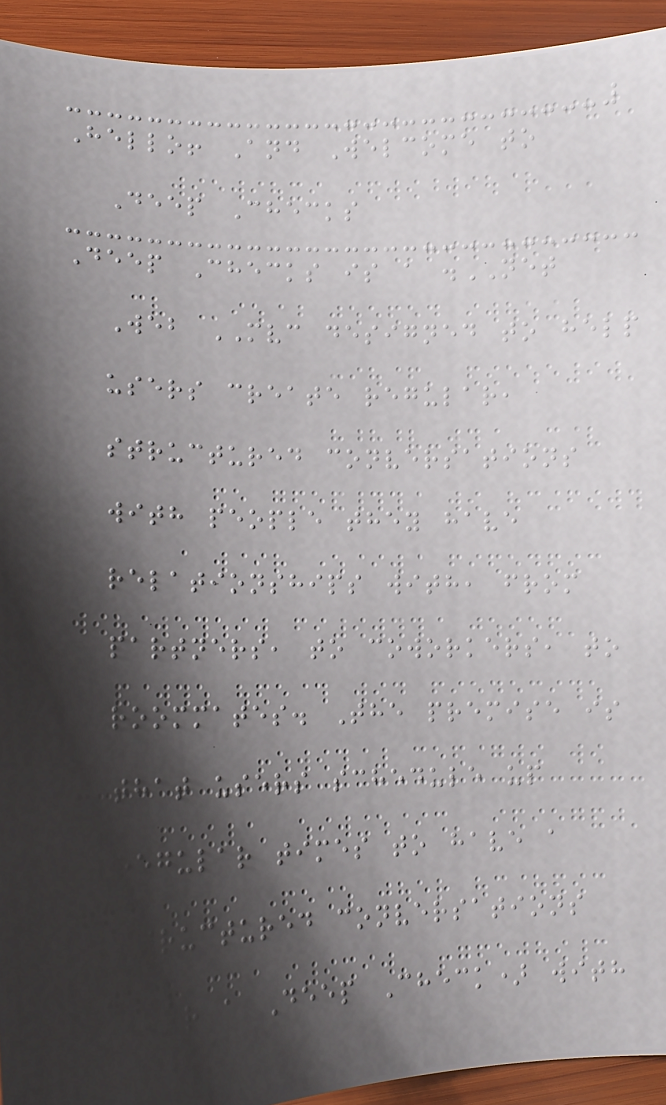Hello! And Welcome to
Deep Checks
Deep Checks is a .NET
Web MVC designed to help
users create regular,
structured conversations
with people they have
relationships with, from
partners, to coworkers, to
roommates. The premise is
that users schedule up
regular times to have a
structured conversations
(or a Deep Check) with
